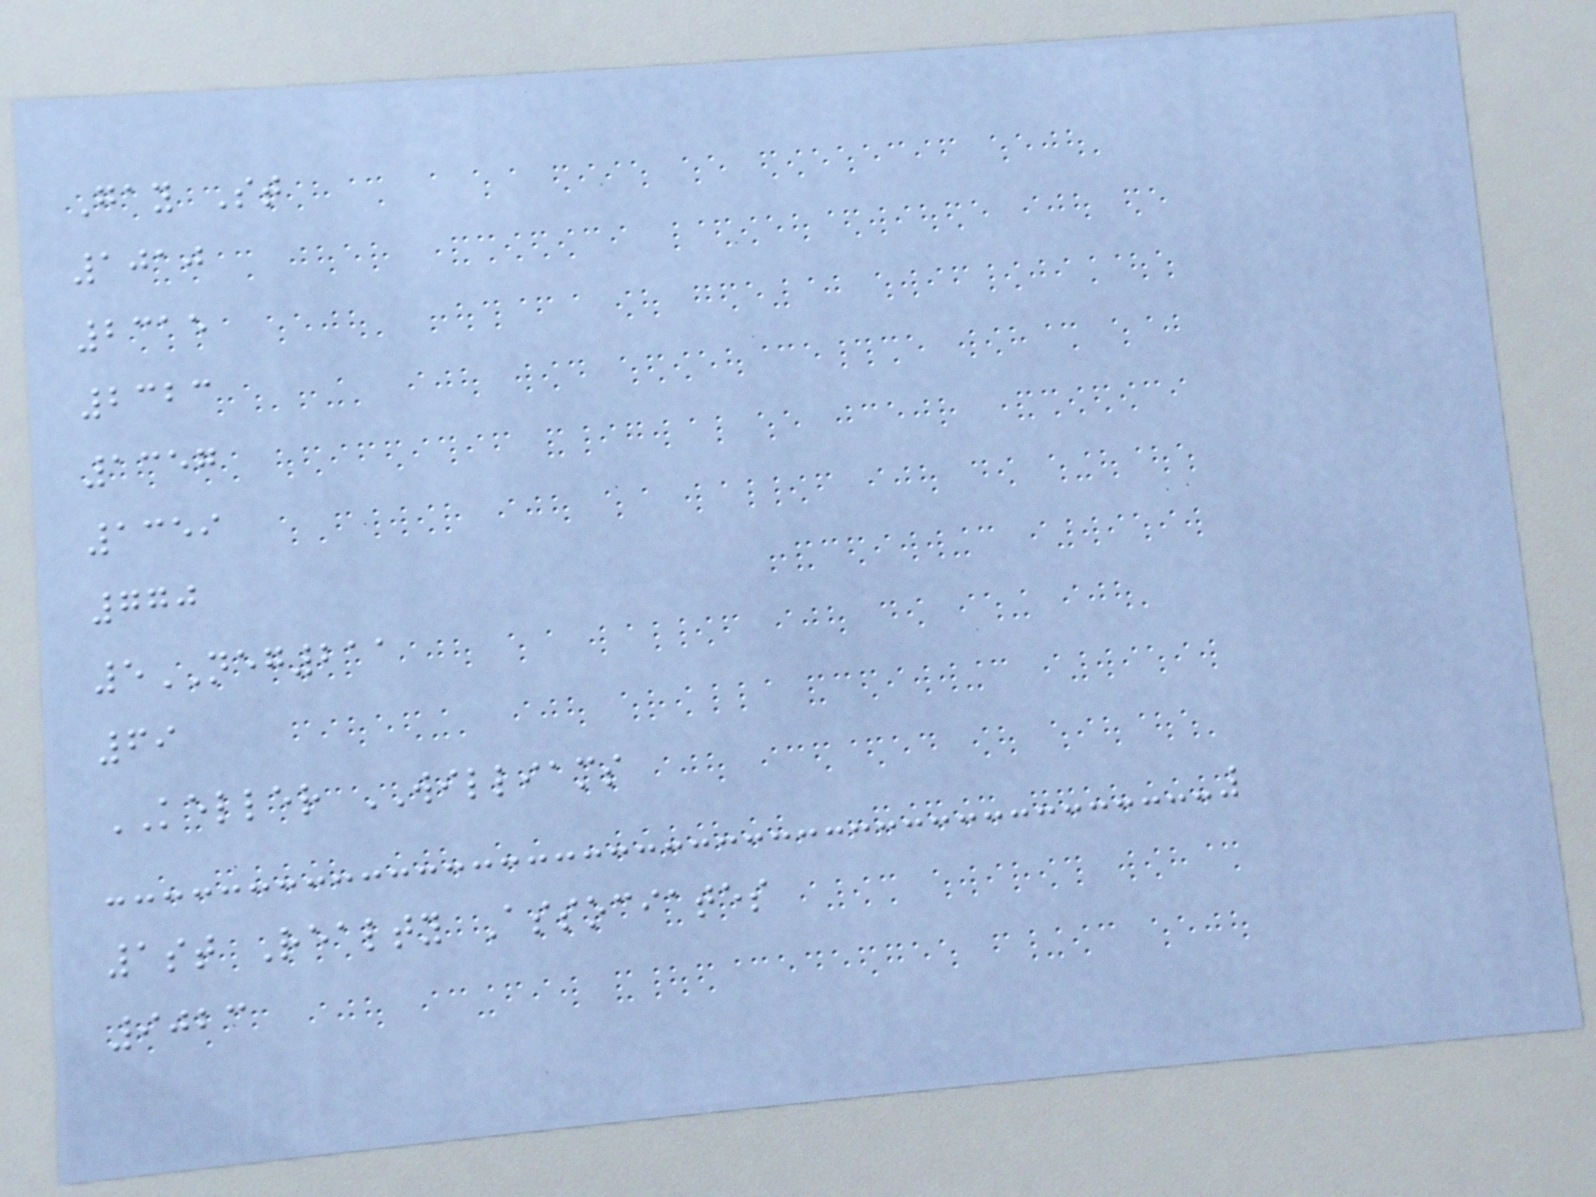Gay St
1010
2315
2323
1357
1359
770
5NEG211
69
KELLER WILLIAMS
1st Realty Associates
9023
